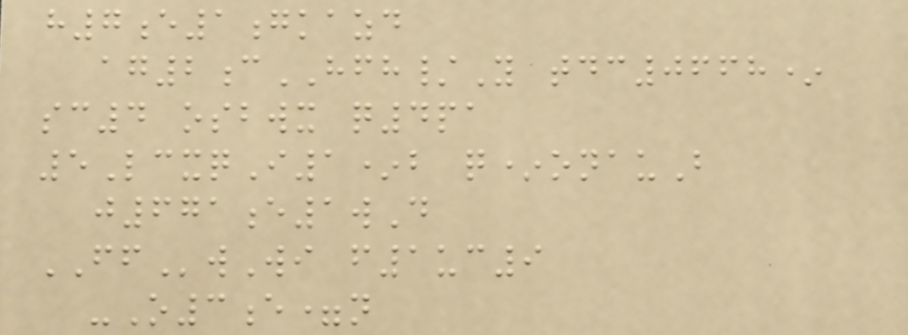h7e1gkazd
ag2cHFH/Y tdc0668*
sc4 osbwx q4pa
5LcxqI1*b q*onauB
j671e1wD
FFwWi f1uc9
-O3e=n
